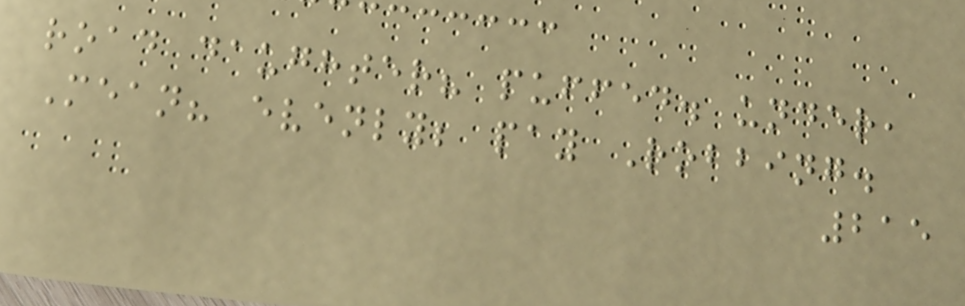road daughter? puffed. under,
Mean? evenly; pay Robbing.
215
